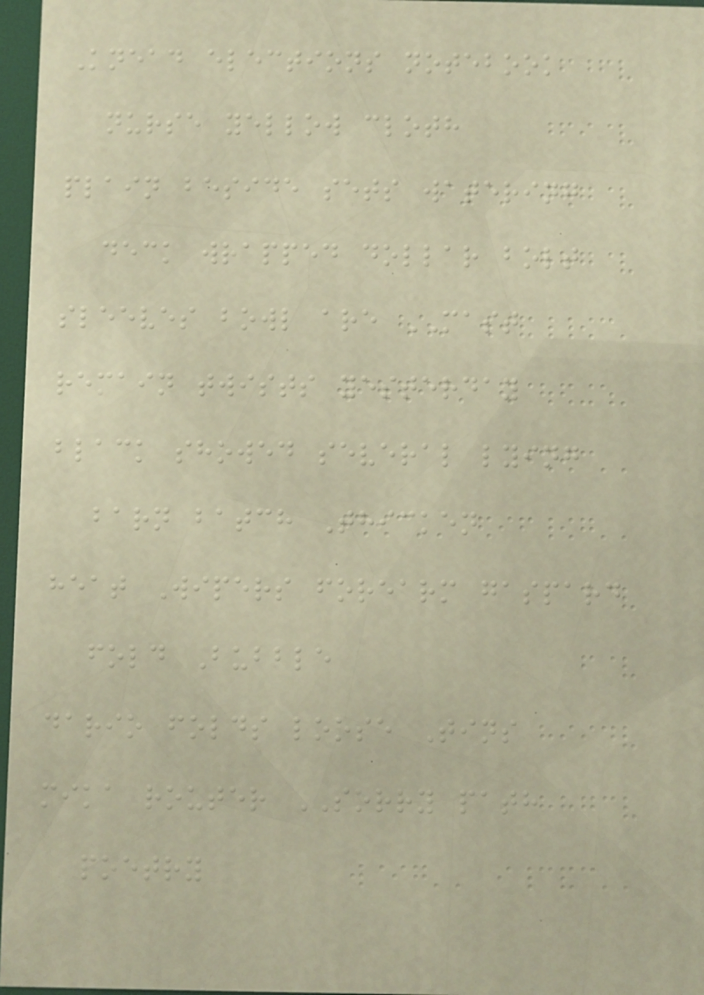Knead elections notebook
nurse yellow cloth
plain beside sets watering
deck wrapped dollar bolt
sleeves bowl are MAST
remain twists yesterday
black showed several lying
barn batch Thicken
heat Wipers forearm gaspard
fold Bubble
dario folds loose Tins
mika router SORRY path
poetry
